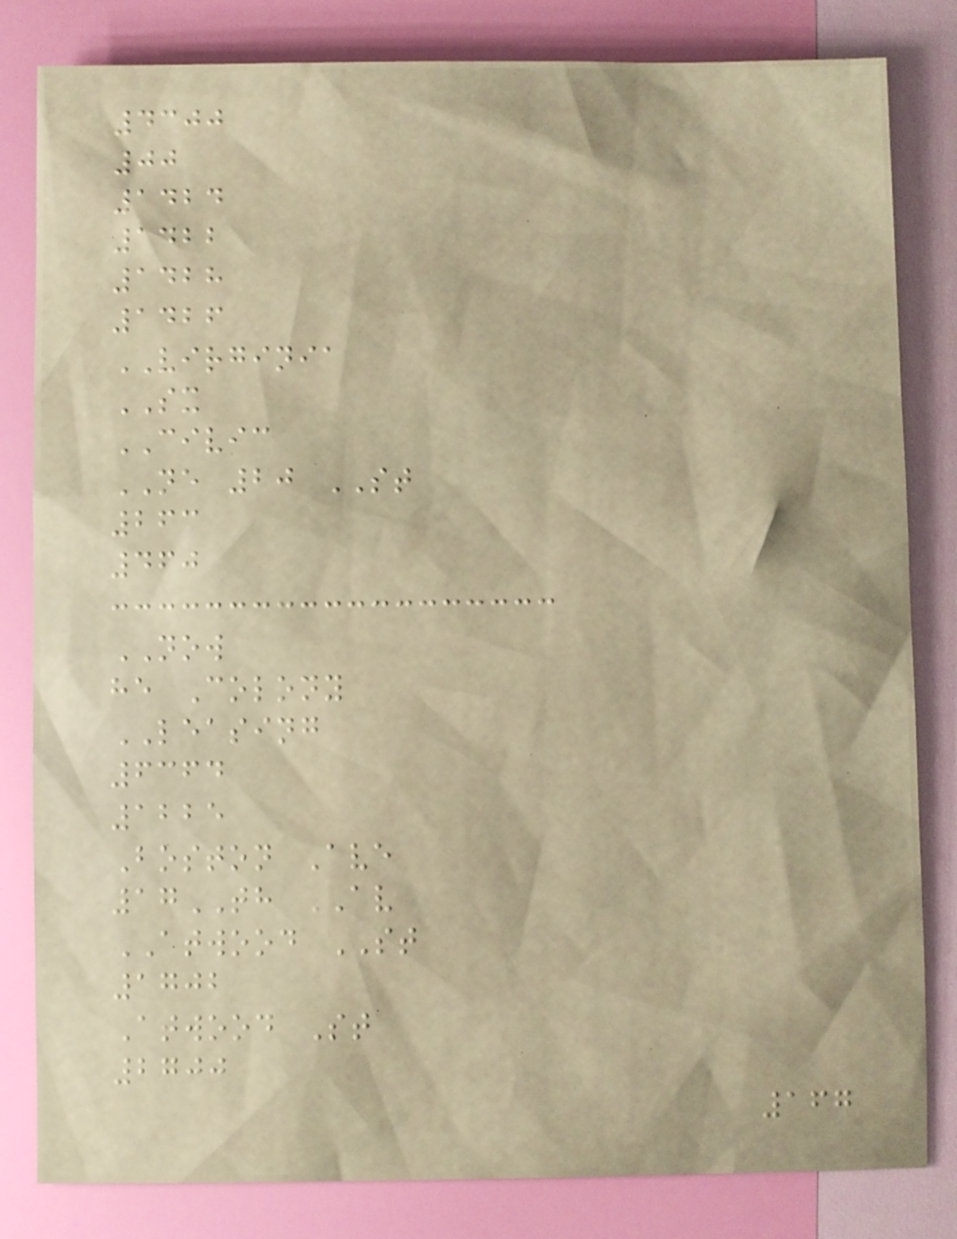4300
00
1424
1422
1428
1426
VIRGINIA
SX
CIVIC
NE 20 ST
263
460
NOW
he Colony
LEASING
6364
1225
Boston Ave
17TH AV
ATWOOD ST
1702
Atwood St
2700
167
